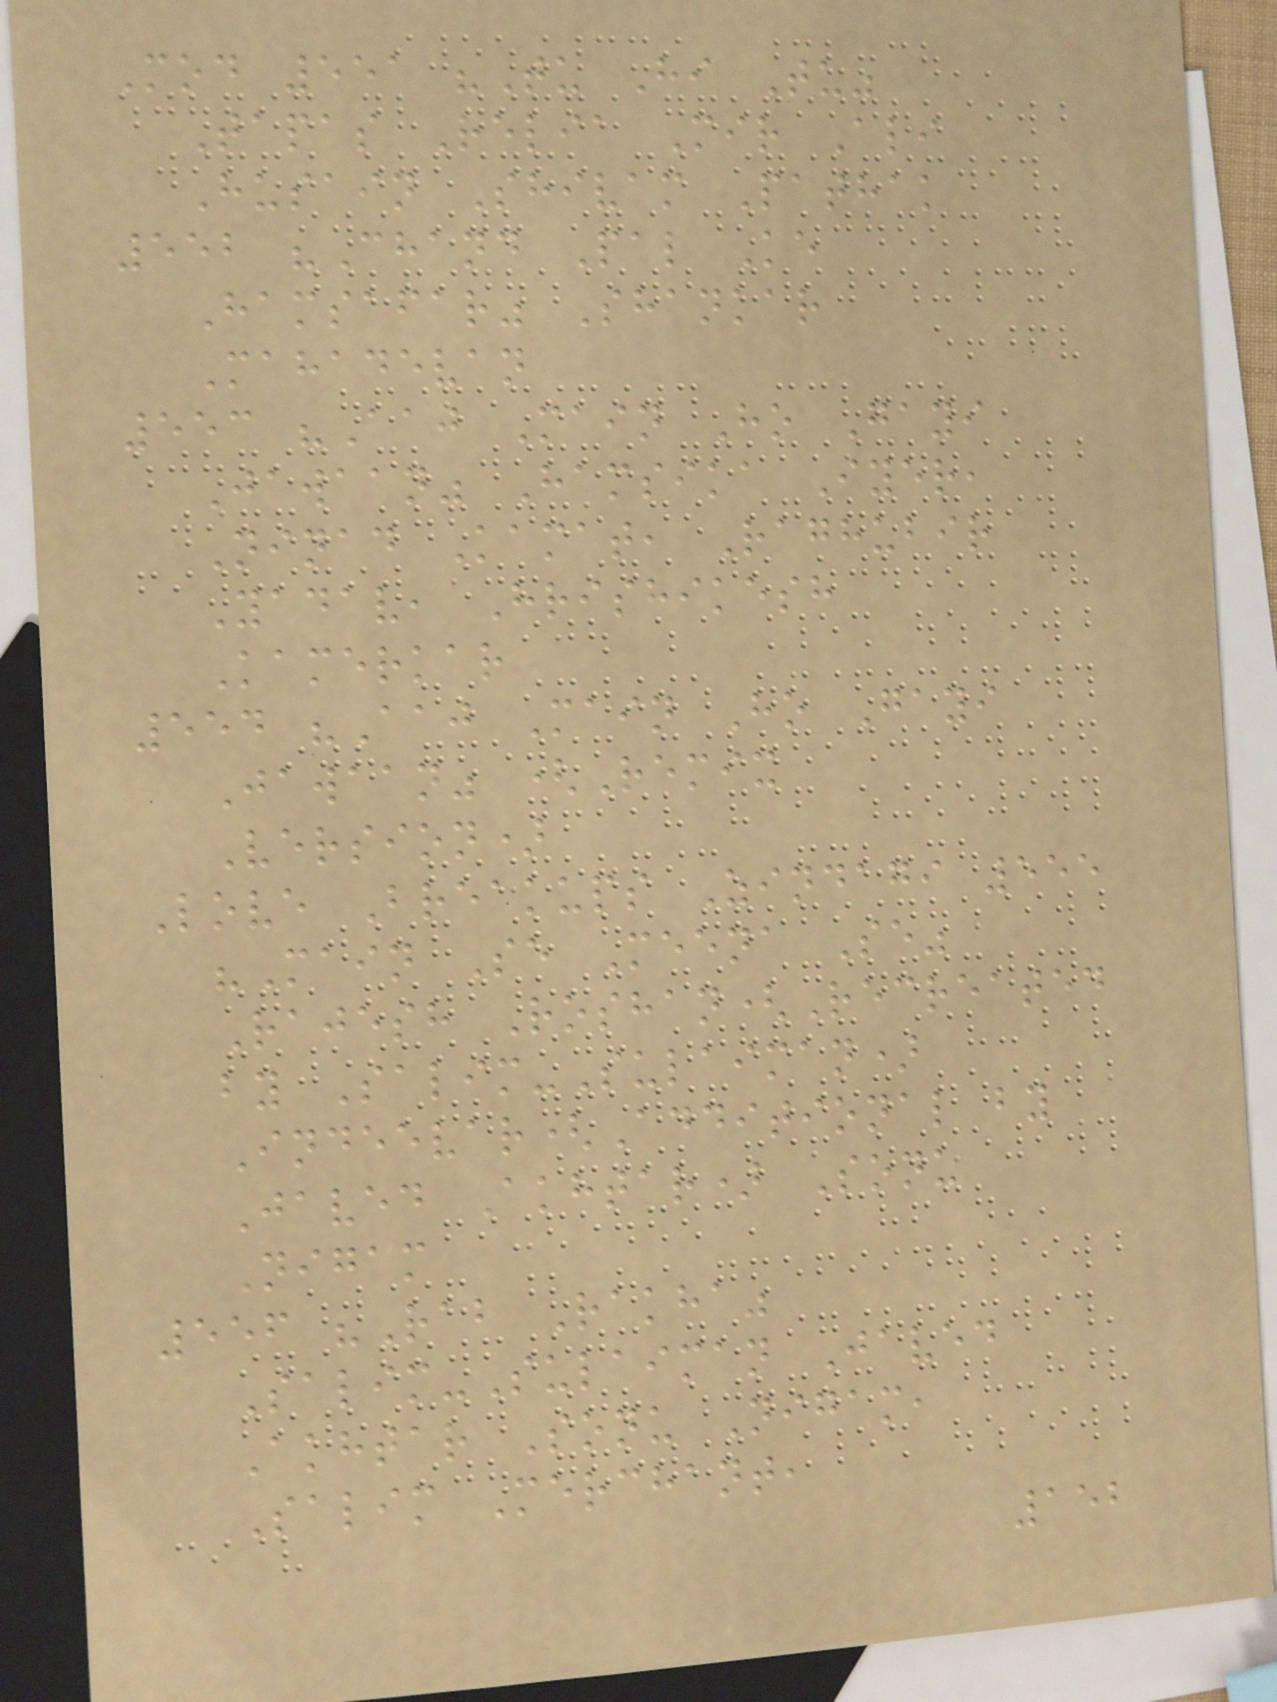Mod 551 "Tu Hi Tu"
Tapas Relia Mir Ali
Husain Shivam Pathak
552 "Chand Pal Ke
Hamsafar" Shankar
Mahadevan
553 "Aaj Main Ho Gayi
Jawaan" Hamsika Iyer,
Ninad Kamat, Raghubir
Yadav, Hrishikesh
Kamerkar
554 "Aaj Main Ho Gayi
Jawaan" (Remix
Version)
Love Breakups Zindagi 555
"Main Se Meena Se"
Rajesh Roshan(Recreated
by Salim-Sulaiman)
Indeevar(Additional by
Javed Akhtar) Sonu
Nigam
556 "Rab Rakha"
Salim-Sulaiman Javed
Akhtar Sonu Nigam,
Salim Merchant,
152
